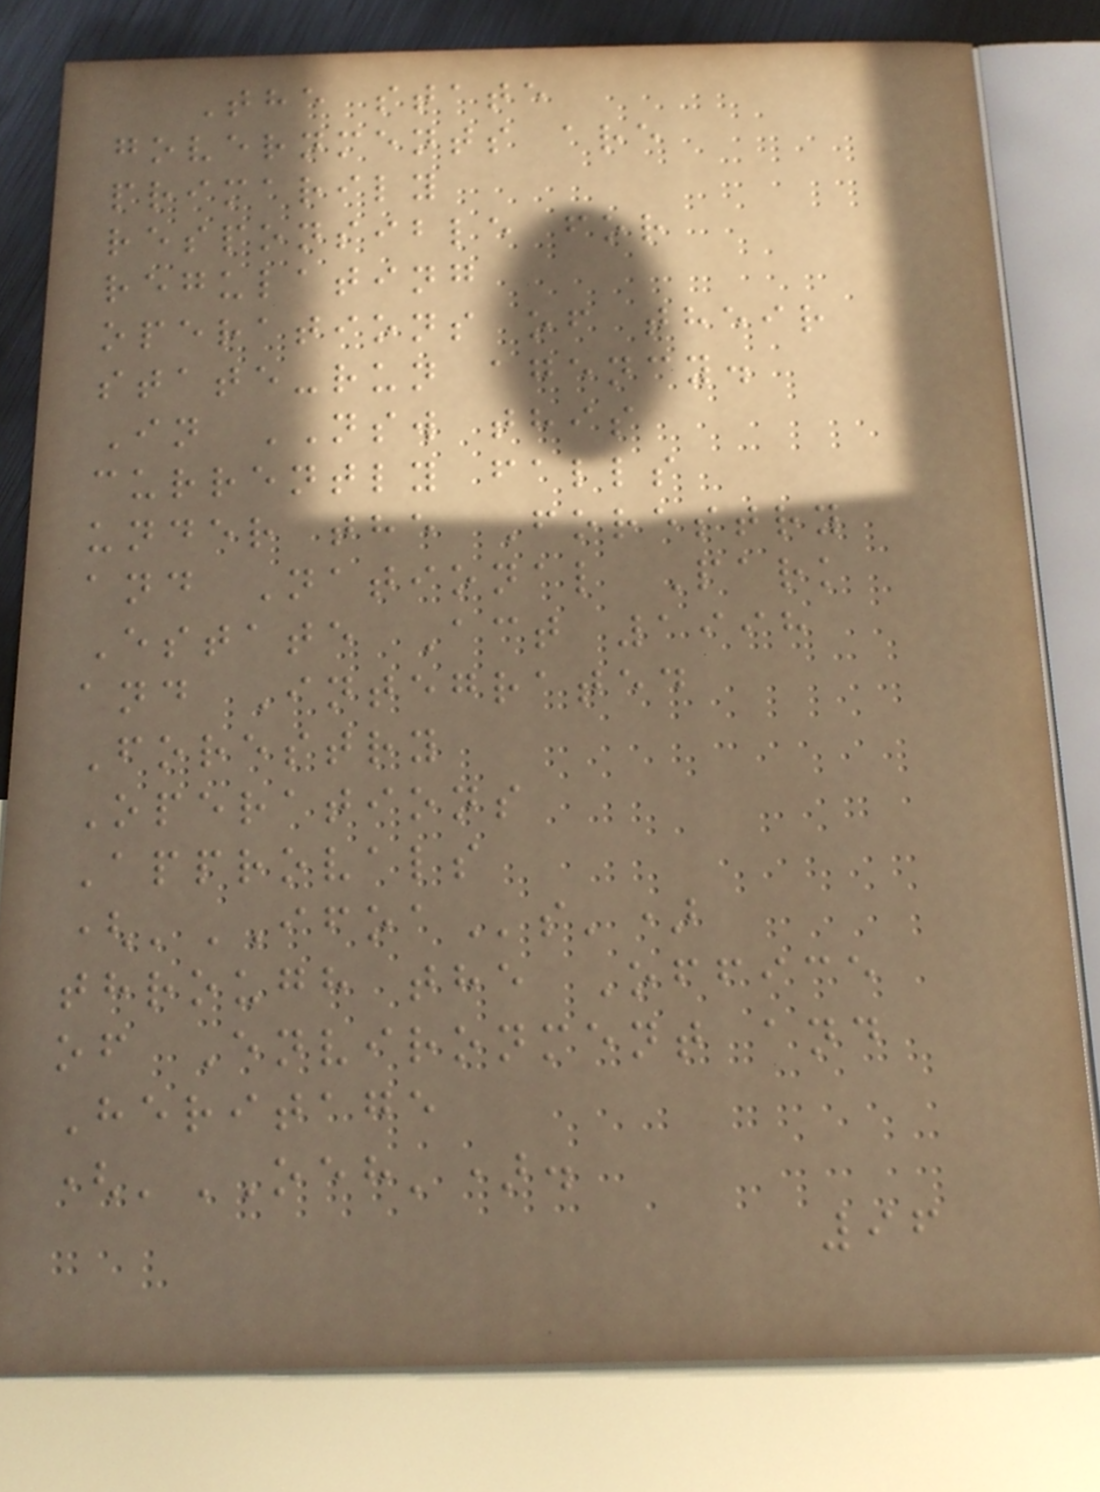The state
governments are
primarily
responsible for
regulating
operations of their
state-run agency.
In NSW this
currently falls
under the Forestry
and National Park
Estate Act 1998
and Integrated
Forestry
Operations
Approvals
('IFOAs')
through the Office
of Environment and
Heritage
('OEH').
96
